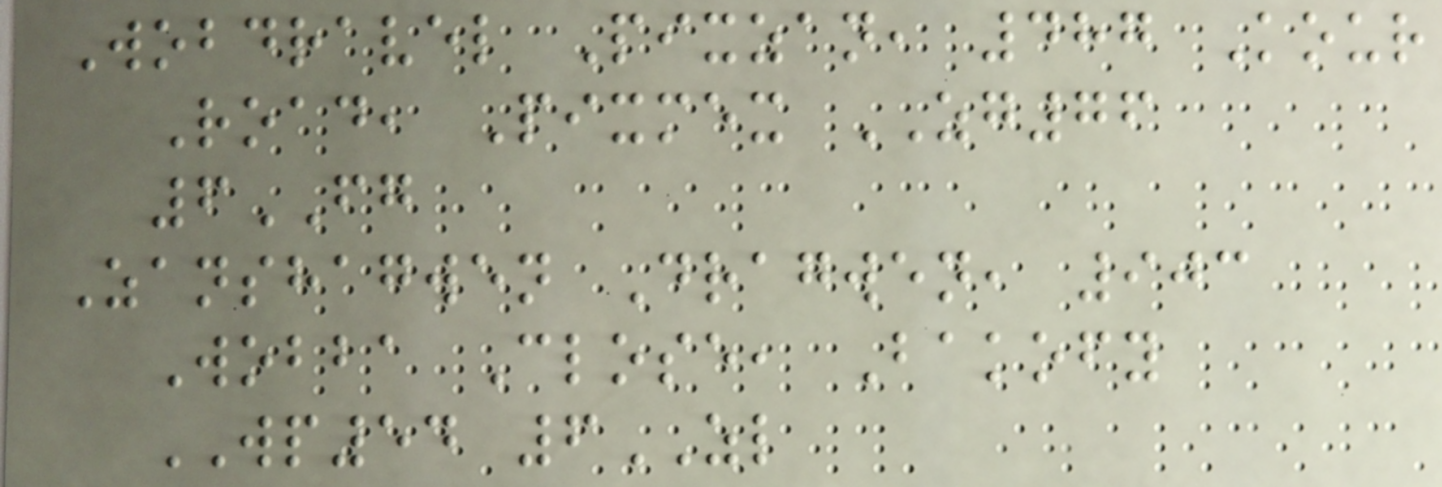Wobdravel Pixzan, 487 Kour
Road, Pixmex ZG76
6FG
Zanshagwen Dragwen, 903
Wobba Close, Bakofy
WP54 6ZL
